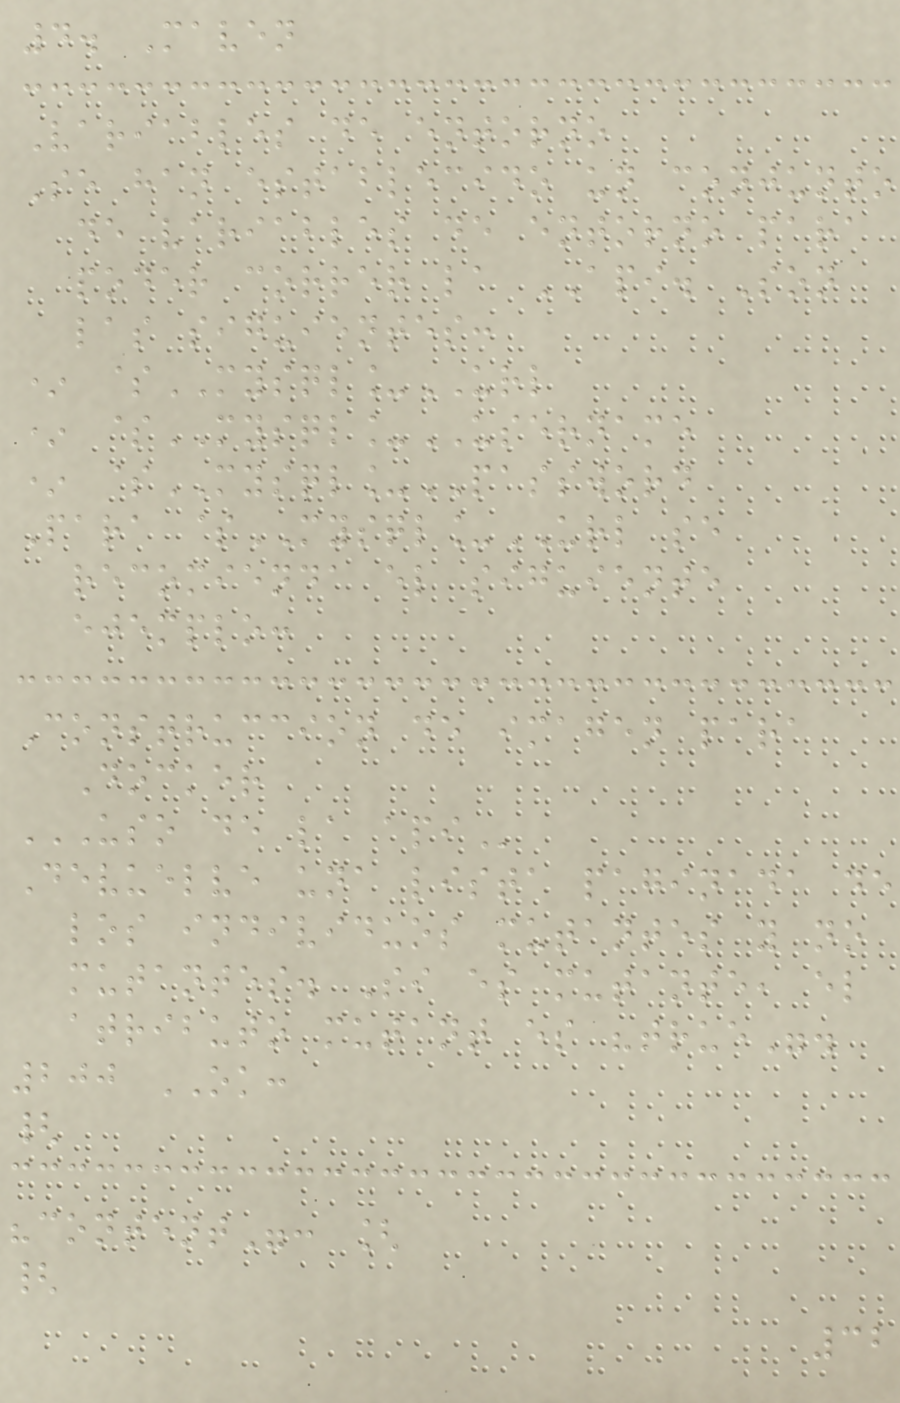4. Maven
Variables de entorno
Se han establecido un conjunto
de variables de entorno para
poder correr la API. Son
las siguientes:
* $MYSQL_URL
* $MYSQL_USERNAME
* $MYSQL_PASSWORD
Para $MYSQL_URL se
recomienda el siguiente
ejemplo:
Construccion de imagen para
Docker
USO DE LA API
Devuelve una lista paginada de
los individuos mutantes y no
mutantes. Si es mutante, el
atributo mutant es "true".
200 OK:
{
"content": [
{
32
